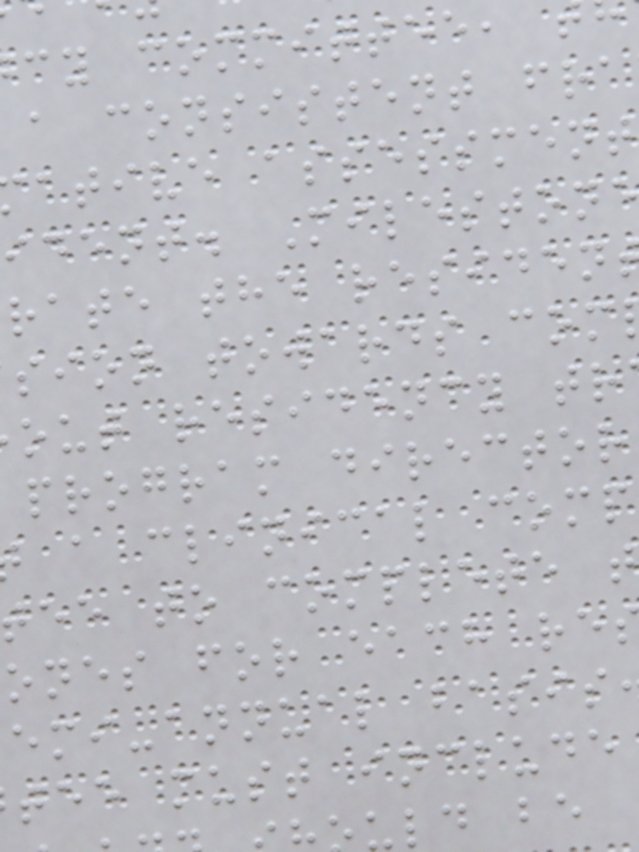cy committee,
a consistent fra
ative assessment
ident. Mileston
rate the residen
sion towards com
out residency tr
program director
a clinical comp
ee to complete t
ones for each re
emi-annual basis
tee must include
